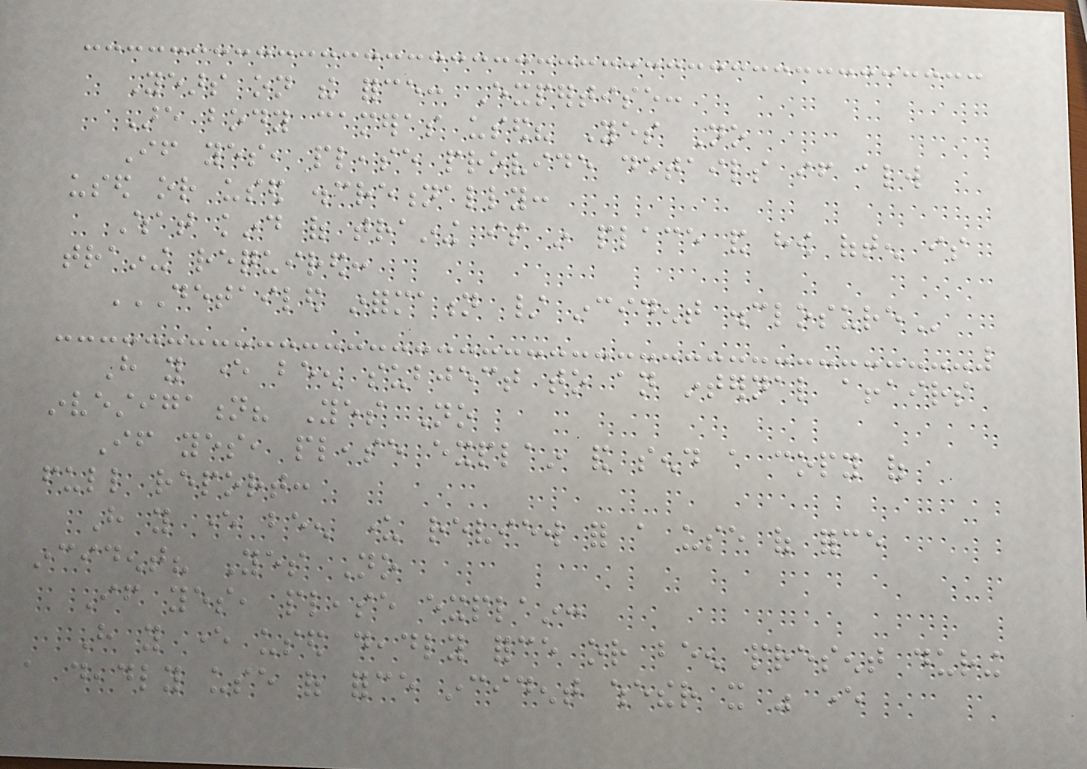Years on the force: Expertise:
Are body cameras used? Yes No
If yes, please provide details if always
used or used discretionally:
What kind of training is in place and how often is
training required:
DETAILED INFORMATION / INCIDENT DISCLOSURE
Have you ever been subject to an internal affairs
investigation? Yes No
If yes, please explain and send a copy of
full report:
Have you ever been under review for a use of force
incident? Yes No
If yes, please explain:
Have you ever used deadly force or been present during
a deadly use of force incident whether it was ever
